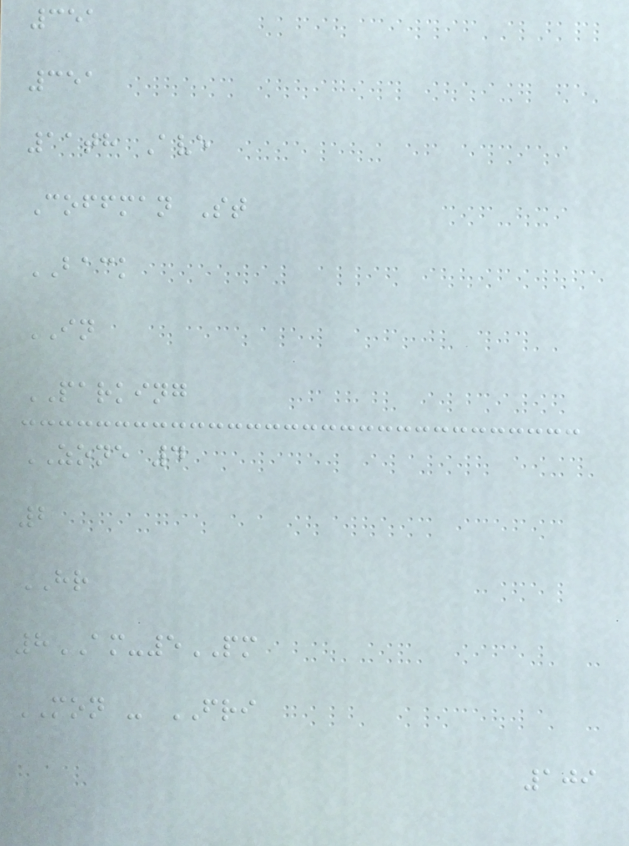351
351
11th Ave
Coffman St
BACK
IN
PARKING
ZONE 4
2
HR
8AM-5PM
MON - FRI
109
